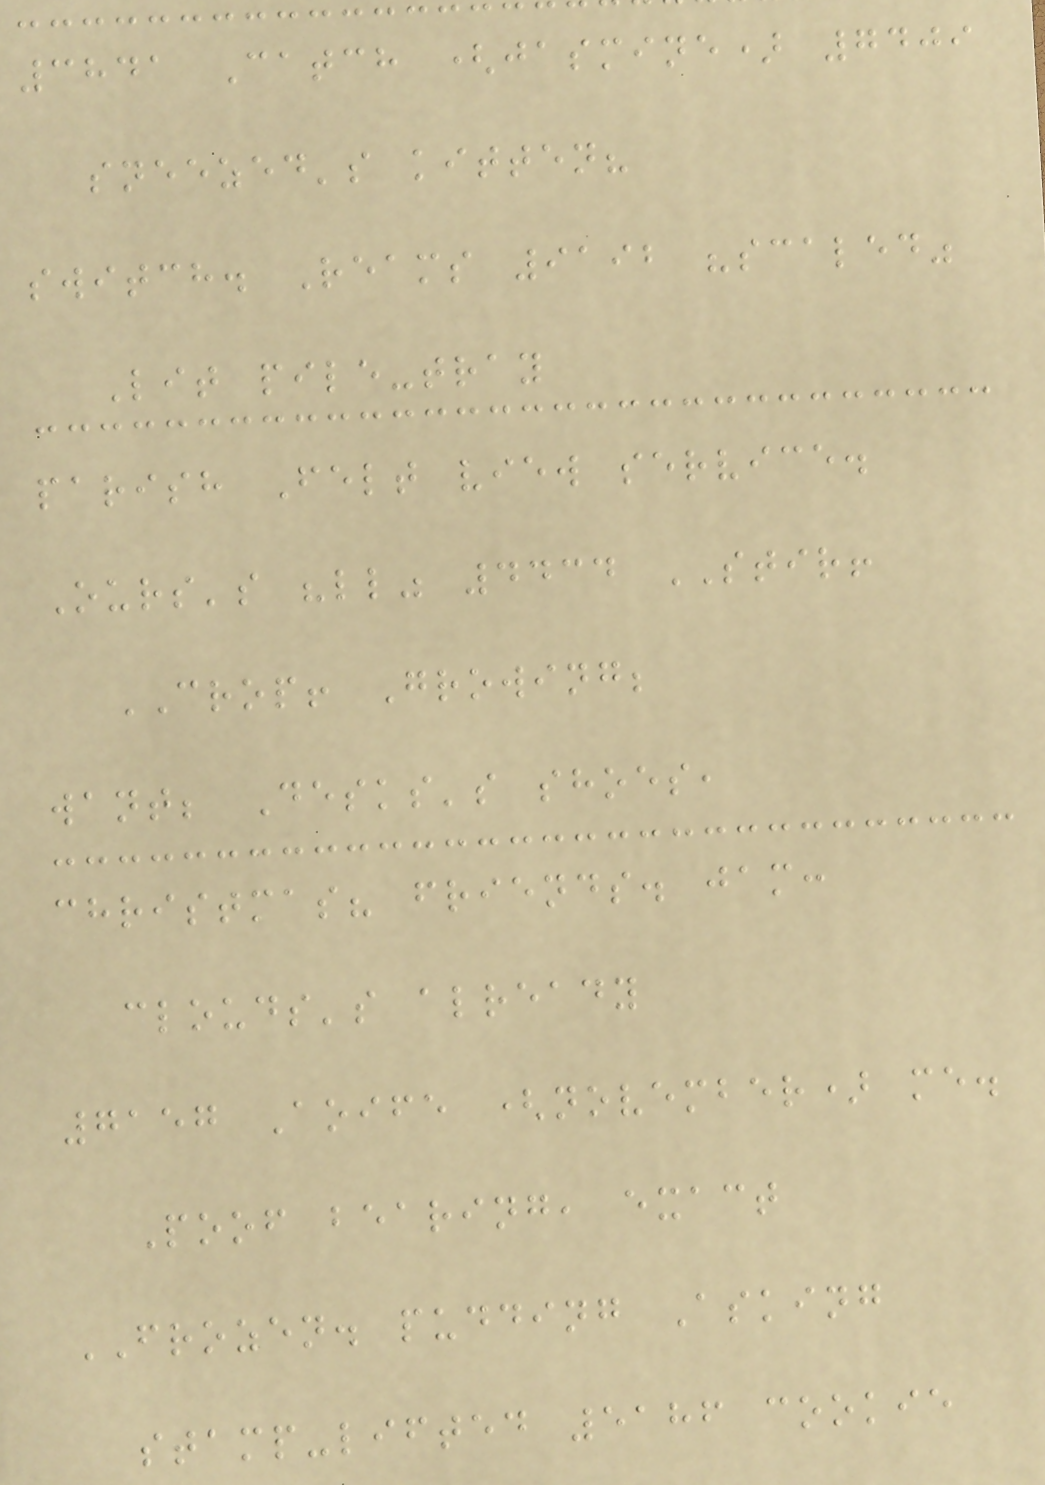3841 Catch (jasmine) 7409
sneezed's kitten?
switch. Reams 9192 "scaled"
Lit pile-tray
parish Felt view service.
Ours's "ll" 4434 STIR!
CROP! Growing;
want; Desks's shoes,
christmas? friends. jam:
clouds's already
7157 Aoife (november) me.
Poof bearing, exact
FROZEN. pudding Asking
stamp-lifted 5186 cookie
